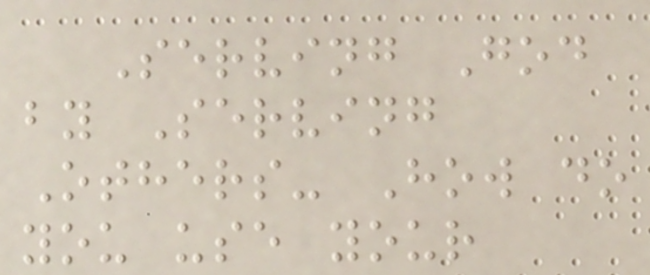Serving God
by Serving
Others- How do
you use your
